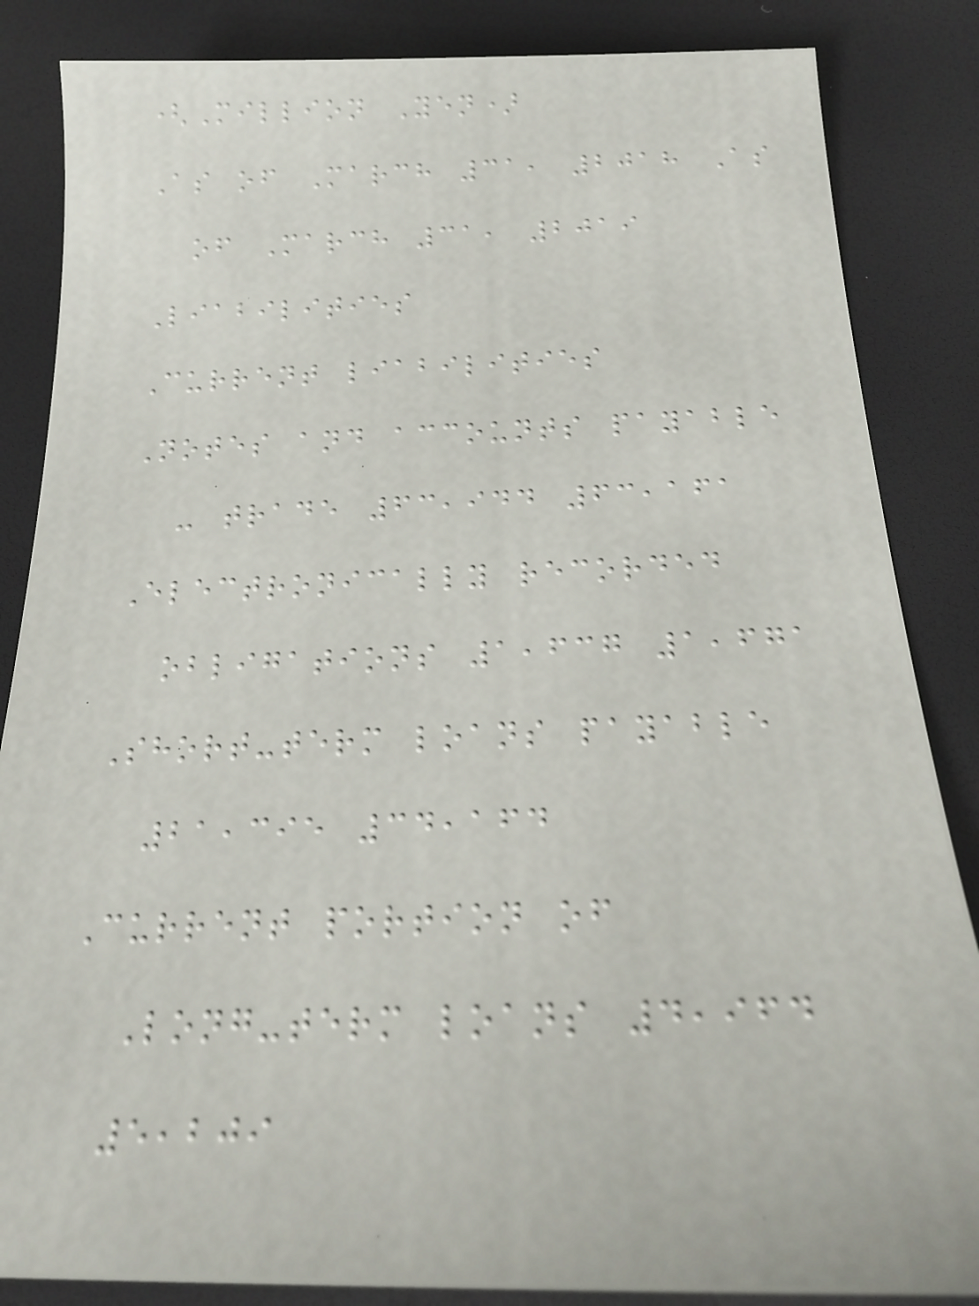(Million Yen)
As of March 31, 2018 As
of March 31, 2019
Liabilities
Current liabilities
Notes and accounts payable
- trade 63,944 63,161
Electronically recorded
obligations 1,637 1,671
Short-term loans payable
21,395 34,164
Current portion of
Long-term loans 4,964
5,209
